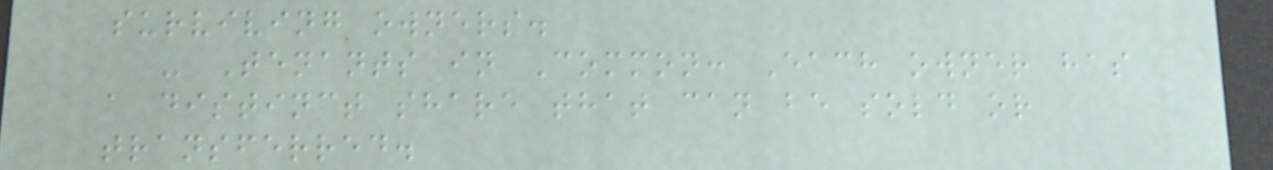surviving owners.
- Tenants in Common: Each owner has
a distinct share that can be sold or
transferred.
